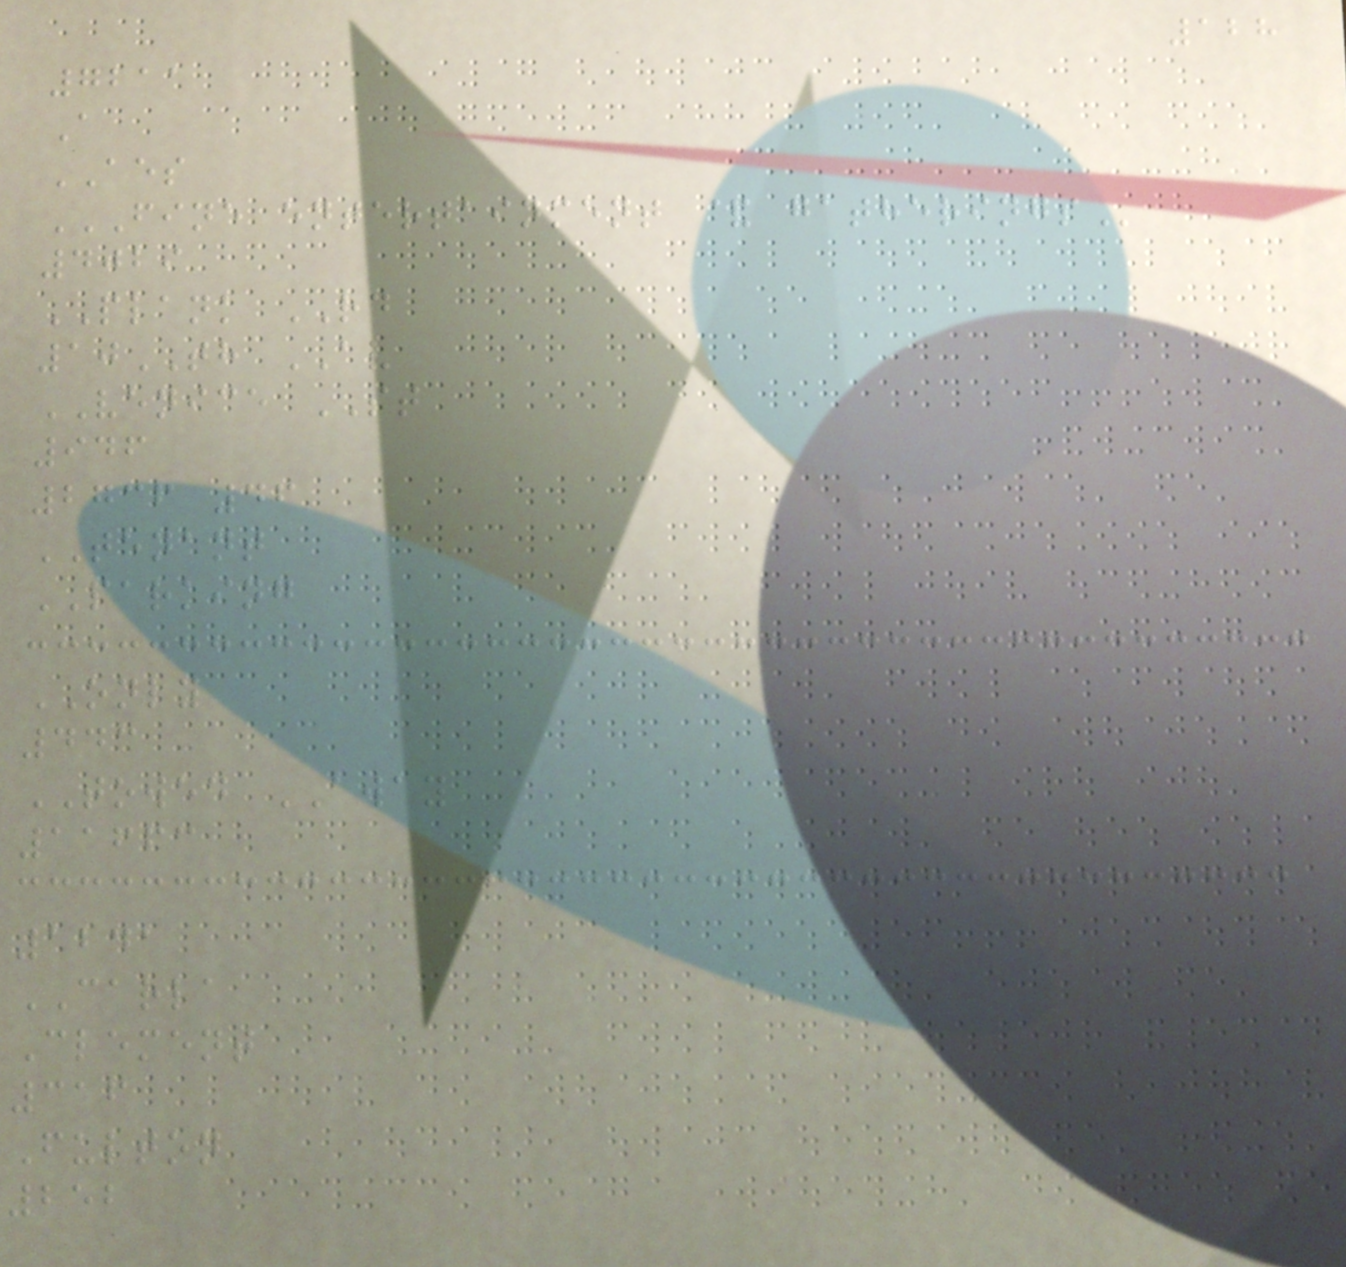128
7211
A
AES
FINE ENTERTAINMENT & GATHERINGS
4029
PLANK RD
10TH AV
VENICE ST
946
2736 46
TENANT
PARKING
ONLY
443
TOWED AWAY
11663
1241
CARLA
Clement
316
Fulton
252
